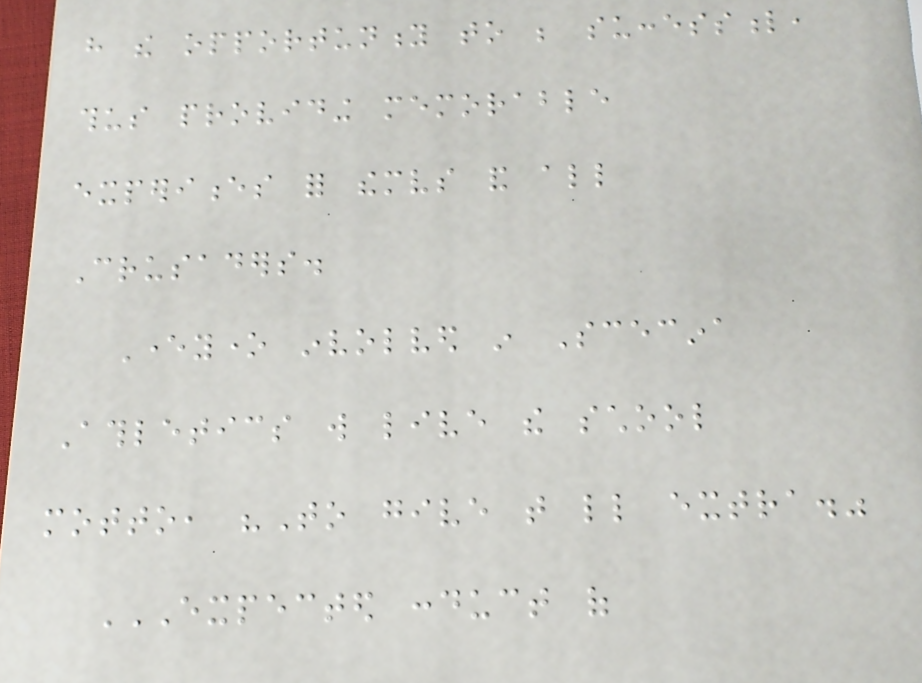have the opportunity to be successful,
thus providing memorable
experiences for themselves and all
Crusaders.
Everyone involved in Scecina
Athletics will live the school
motto, "To give that little extra."
EXPECTED CONDUCT OF
